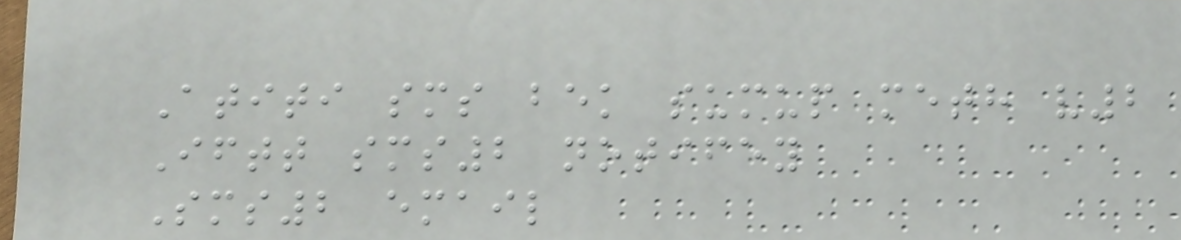Atiti sms bek sumup meth v2
Iftt sms2 notifey
Sms2 email
